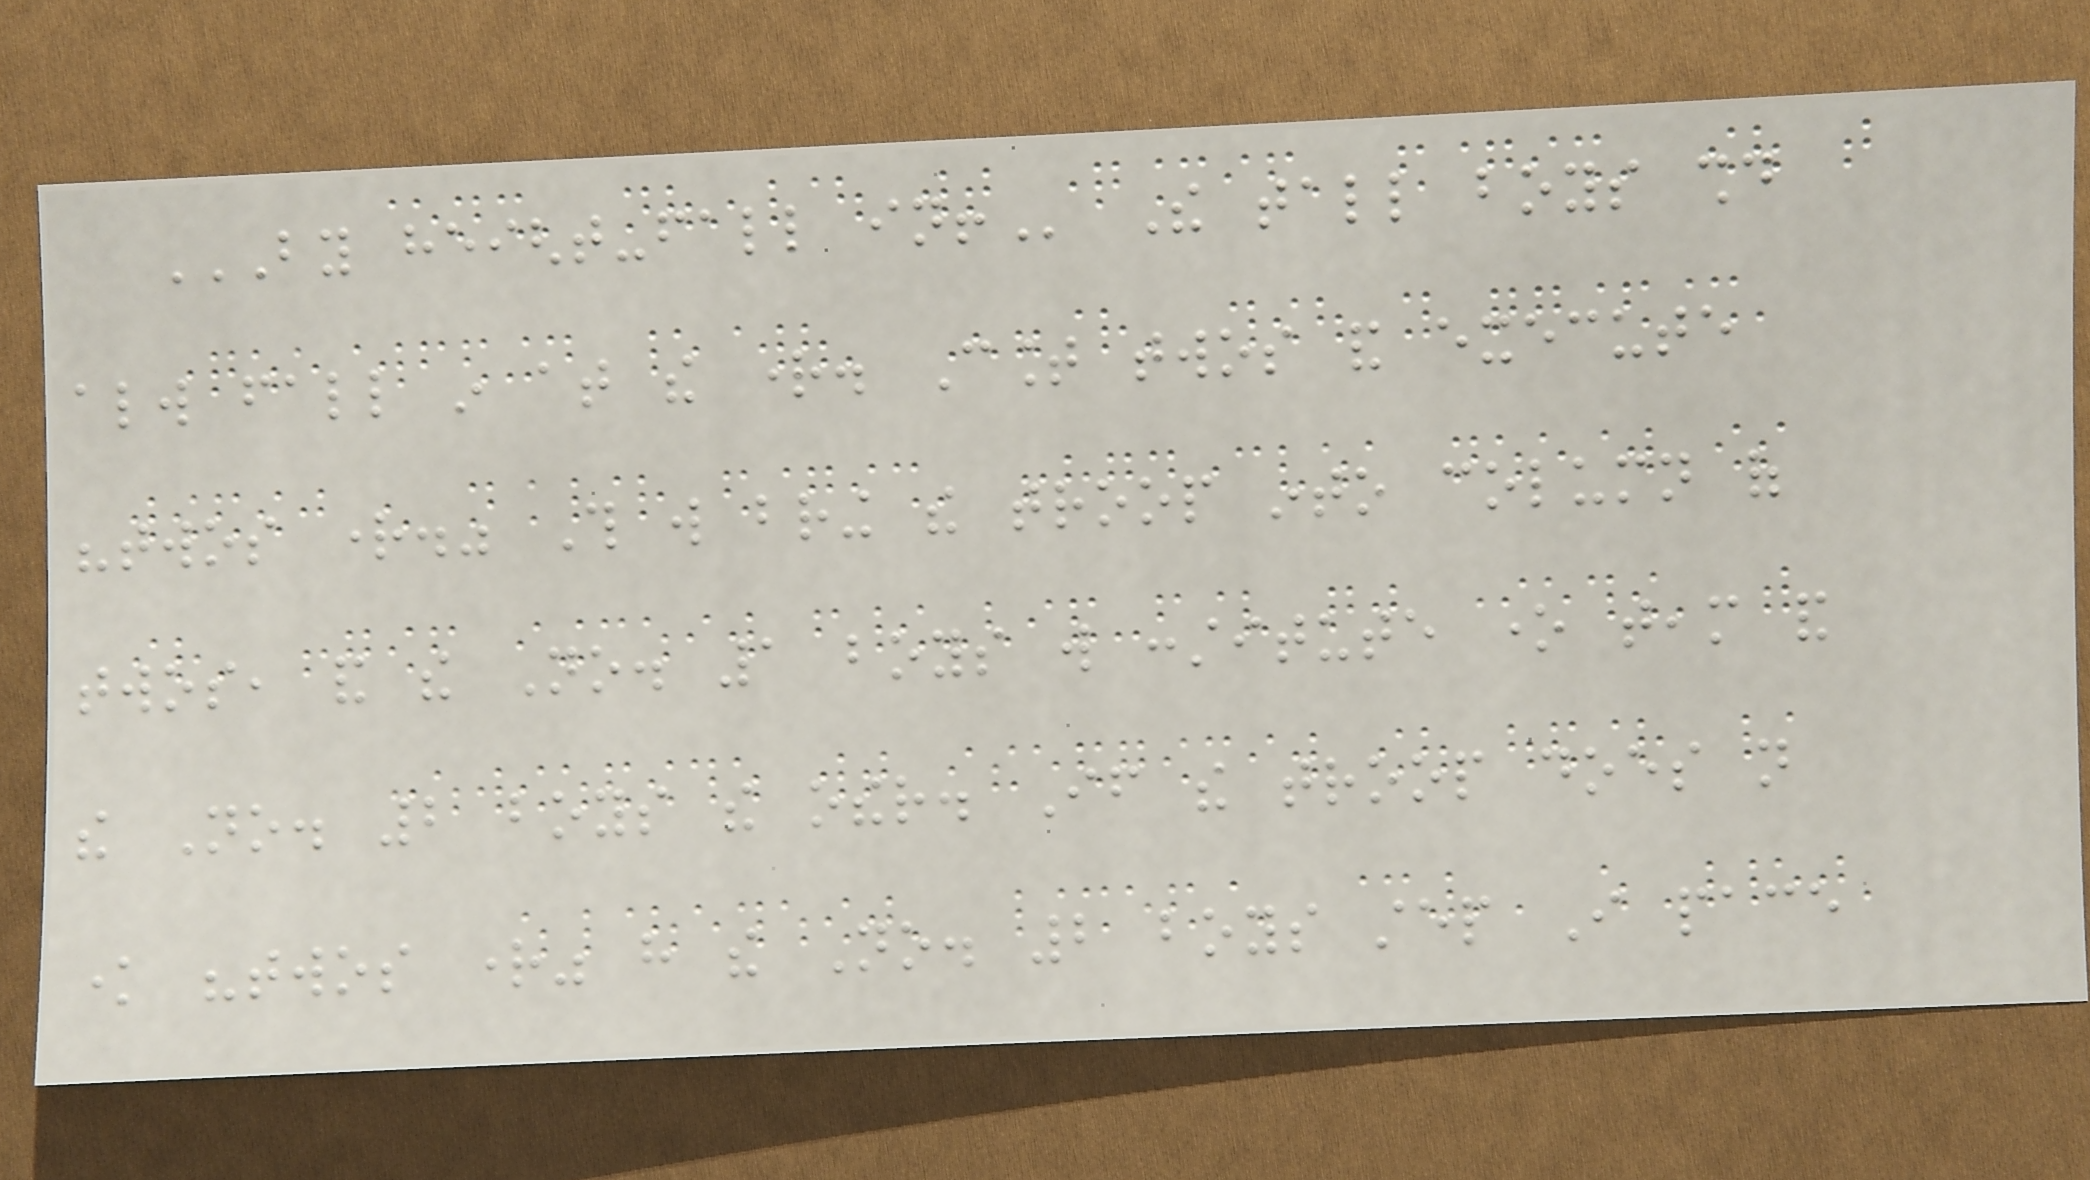BY HEIGHT-FALL IN! The tall boys should
always fall in at the right. Count twos and execute
"twos right." This will bring the troop into column of
twos, and the No. 1 boys will constitute one team and
the No. 2 boys the other. If the troop does not
know "twos right" have the No. 2 boys step I pace
